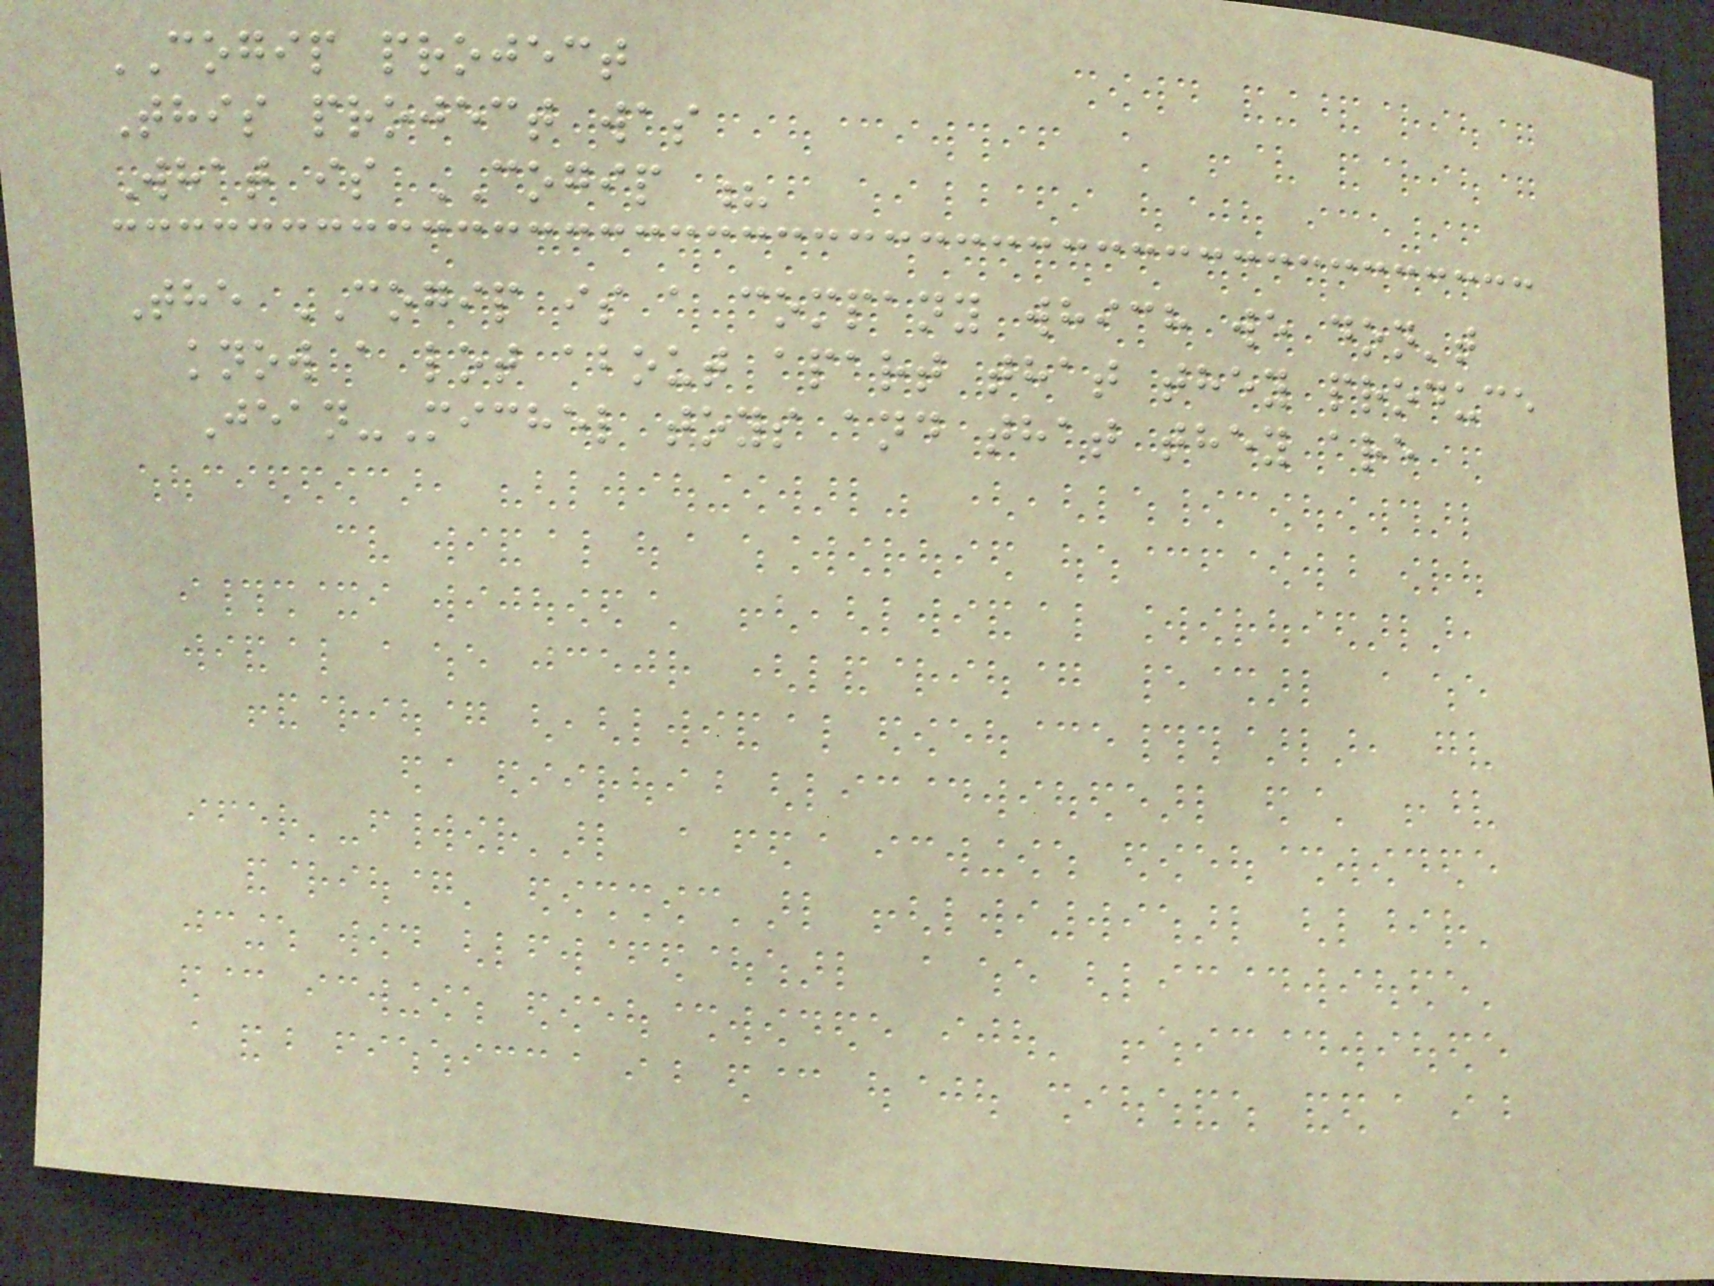COGIP project
This project was
What is COGIP ?
The COGIP is a company which we don't
know a lot about apart that they produce
Jean-Michel toys and that they are
